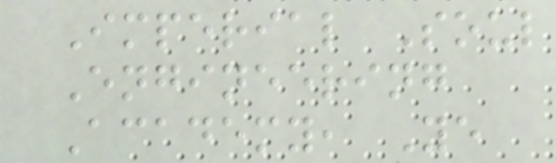Imperial Soul
Engineering
Academy, Ye
